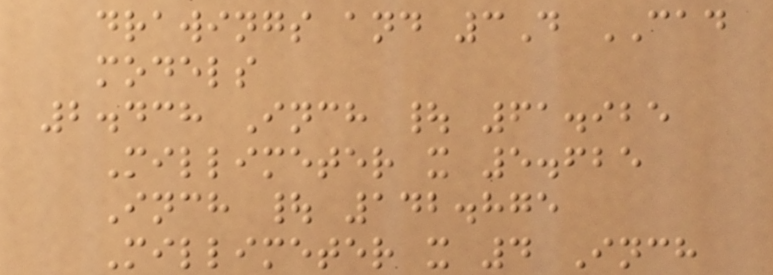drawings and 3D CAD
models
2.438 Inch | 61.925
Millimeter x 5.625
Inch | 142.875
Millimeter x 4 Inch
